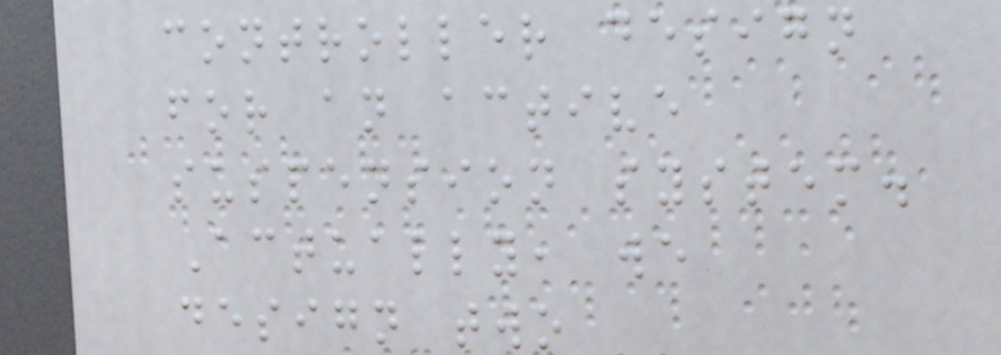controller design
for an active
suspension system.
Actually, we
design two
